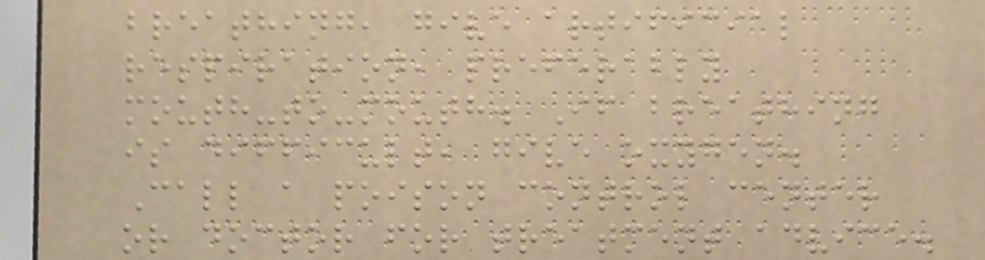breathing, give artificial
respiration, preferably
mouth-to-mouth. If breathing
is difficult, give oxygen.
Call a poison control center
or doctor for treatment advice.
